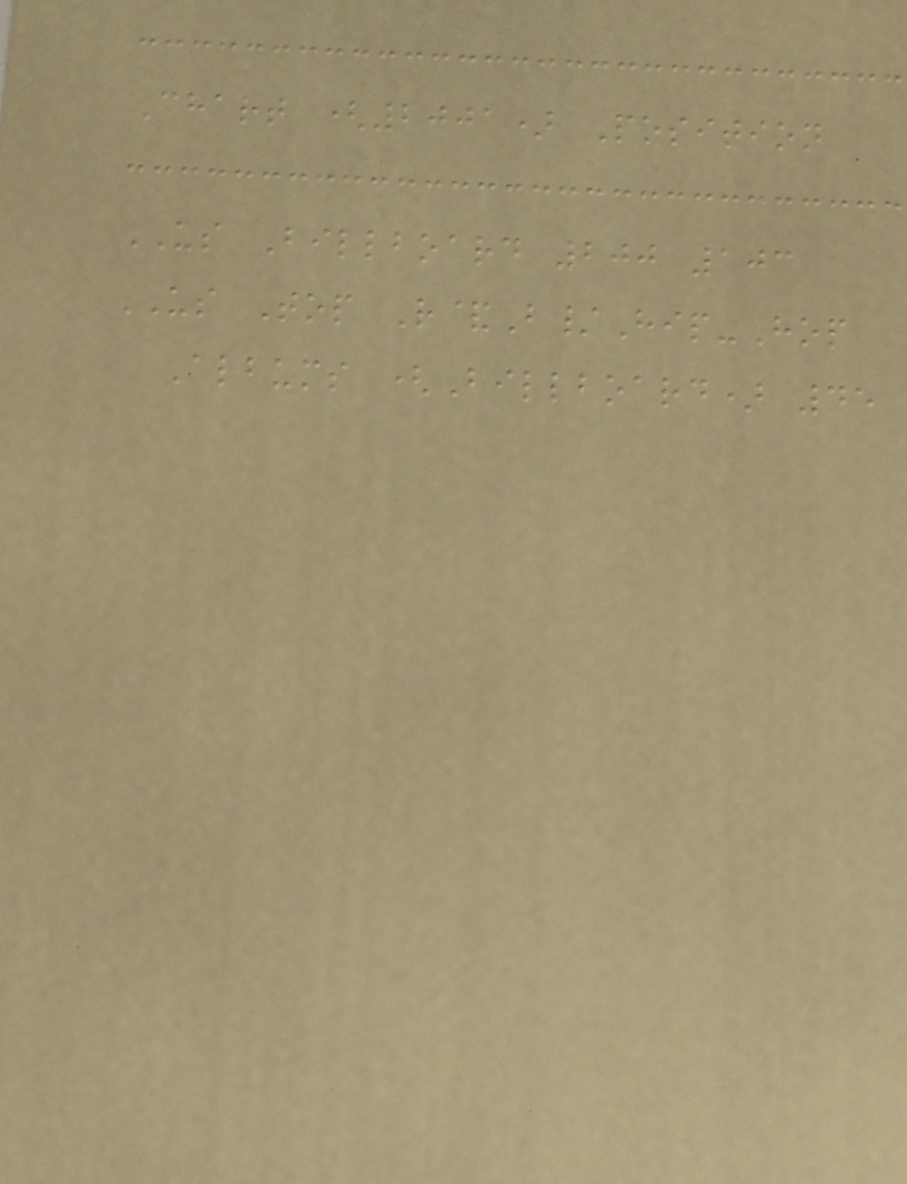Chart (2001) Position
US Billboard 200 103
US Top R&B/Hip-Hop
Albums (Billboard) 45
